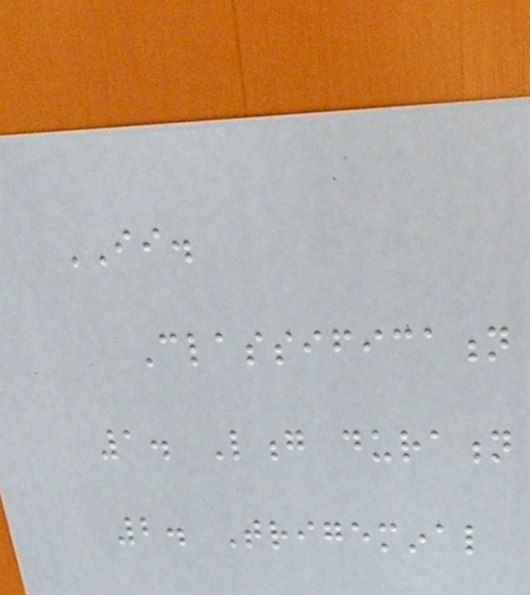II.
Classification
1. Long duration
2. Trigeminal
